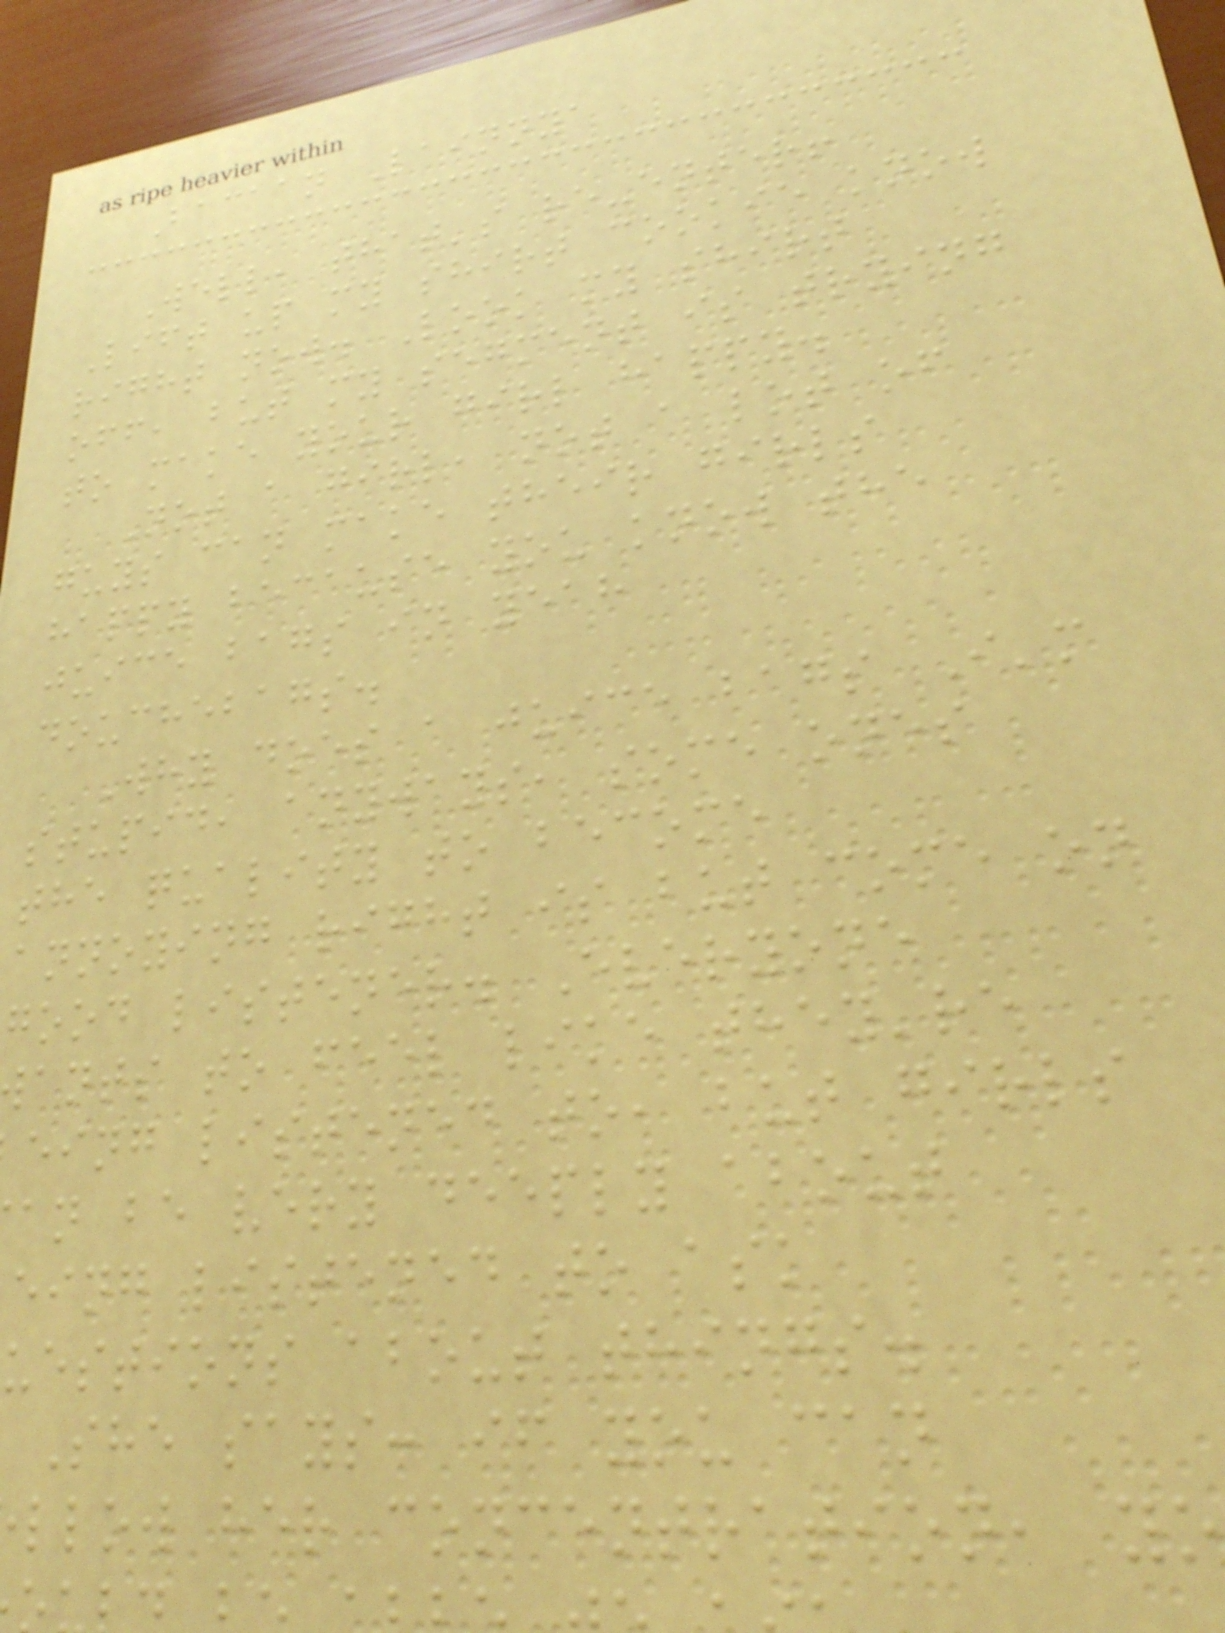Bacaan Lainnya
Well, that's re-enter!
Lift up my shirt cookie know
right now. Look my shirt
off, but my segment is trying
to make your girl happy.
Not a girl, not a lot of
guys can make their girls
happy because you know the
juice bags in yeah
douchebags.
Why does a juice bags I'm
stupid, anyways, some ones
the quality to become
annoying right is but come on
good listener. Everyone
ants to feel like they're
eing listened to, but girls
an be very deeply about
eing listened to ask
uestions about things.
She says: if you can
llow her concentration, yo
